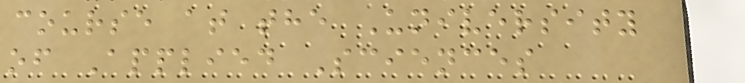course at the University
of Applied Sciences
